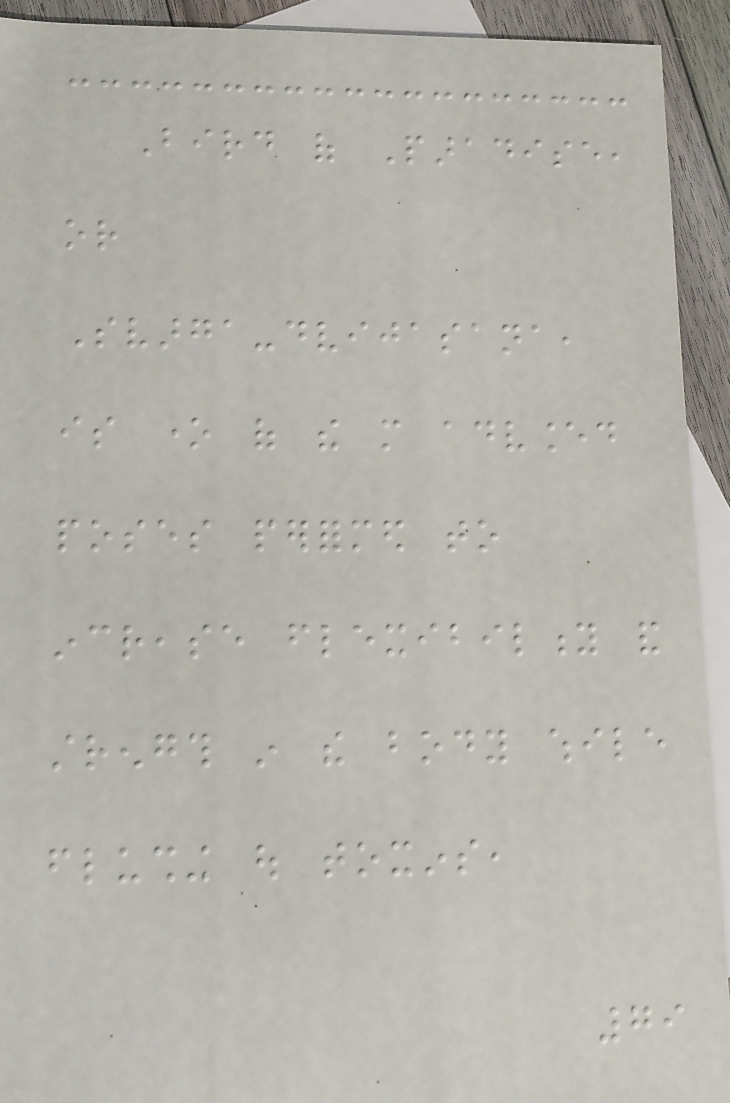Bird of Paradise,
or
Svarga-dvijasana,
is one of the more advanced
poses performed to
increase flexibility and
strength in the body while
flushing out toxins,
79
